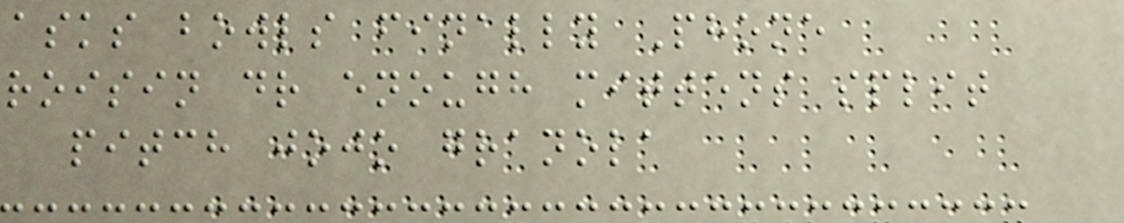asks bowls finally Phone
roisin dr enough mittens split
pitch jojo granola
